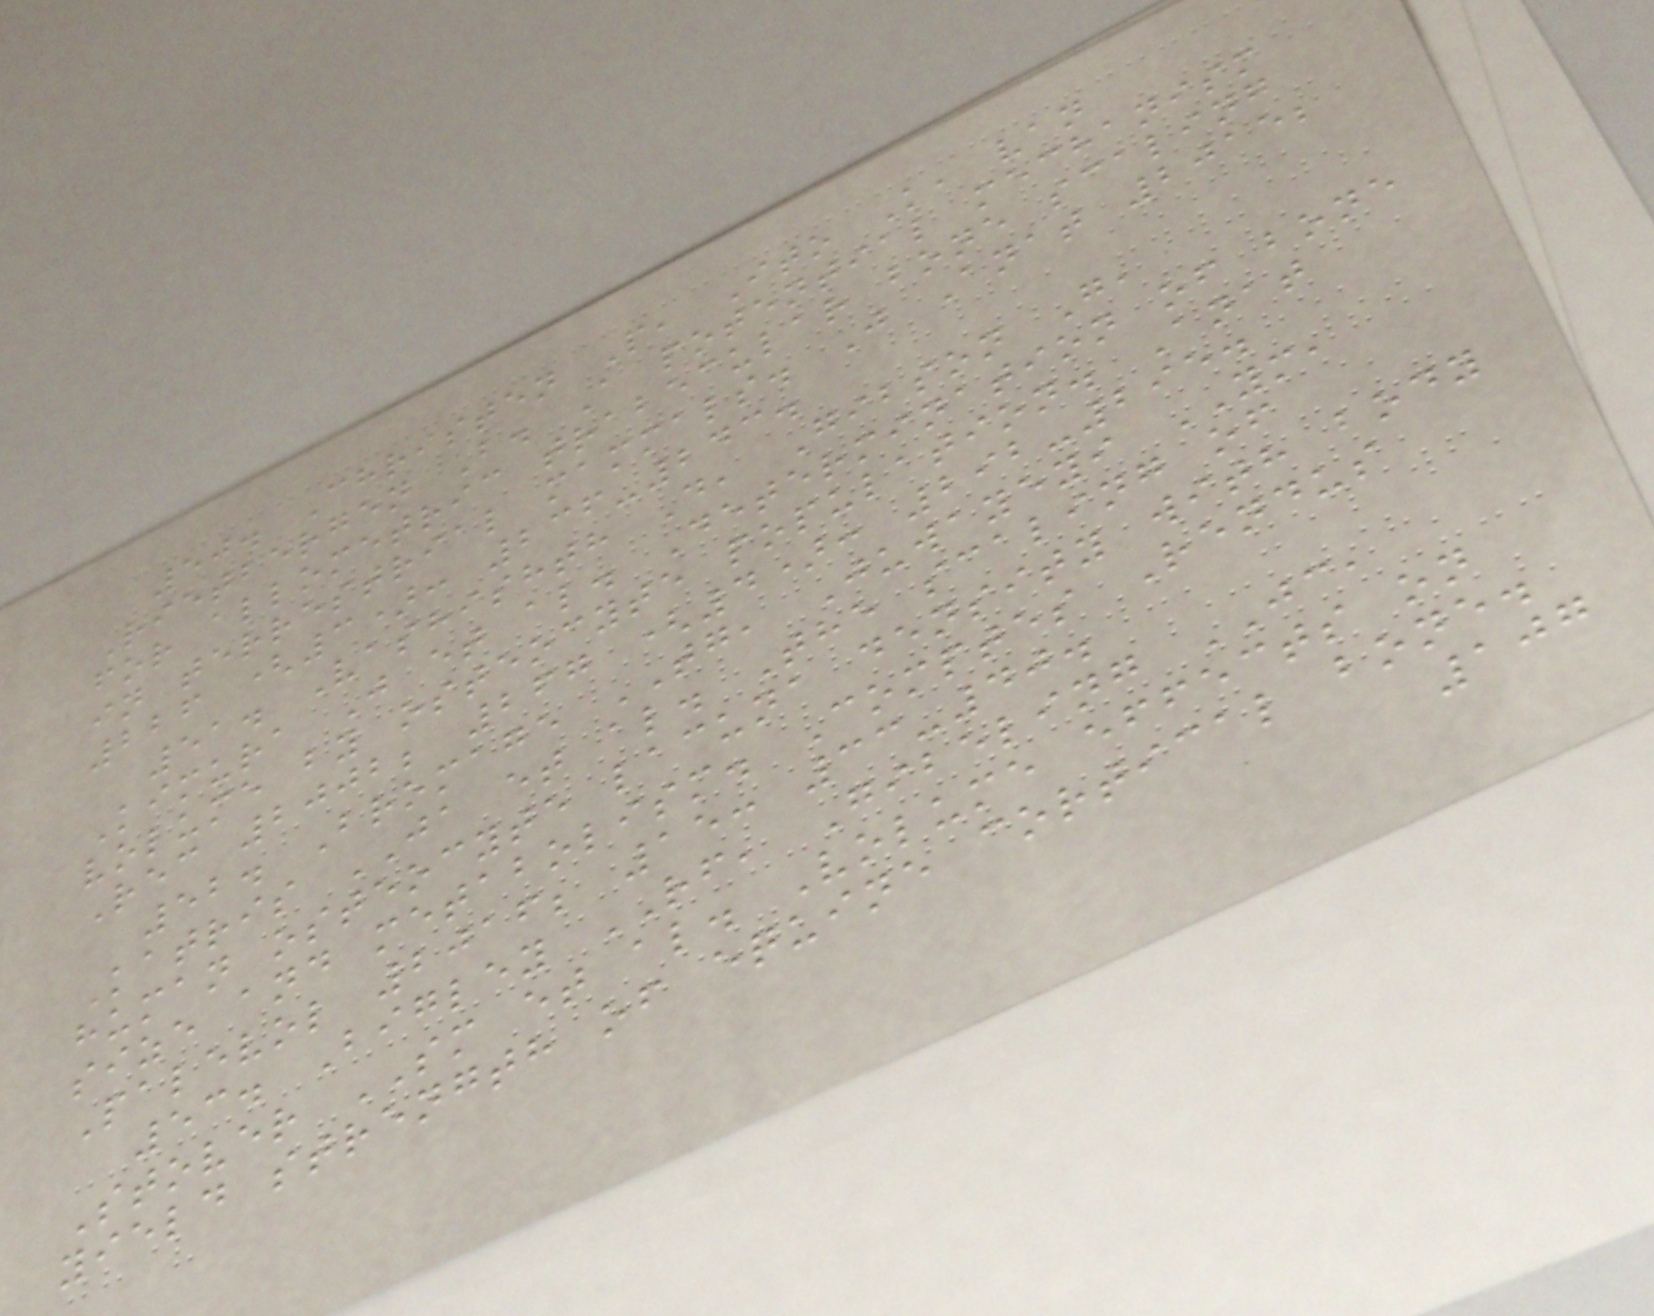50. Christen P, Ito K, van
Rietbergen B. A potential mechanism
for allometric trabecular bone scaling
in terrestrial mammals. J Anat 2015;
226 (3): 236-243.
51. Vashishth D, Gibson G,
Kimura J et al. Determination of bone
volume by osteocyte population. Anat
Rec 2002; 267 (4): 292-295.
52. Bromage TG, Juwayeyi YM,
Katris JA et al. The scaling of
human osteocyte lacuna density with body
size and metabolism. Comptes Rendus
Palevol 2016; 15: 33-40.
53. Bigley RF, Gibeling JC,
Stover SM et al. Volume effects on
yield strength of equine cortical bone.
107
